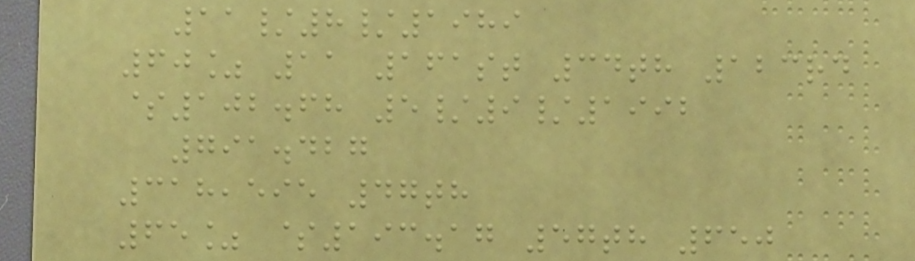11/8/1989
60% 11 161st 34th 123rd
$102.68 5/9/1992
791.427
318,595 47th
65% $193.17 57th 650
